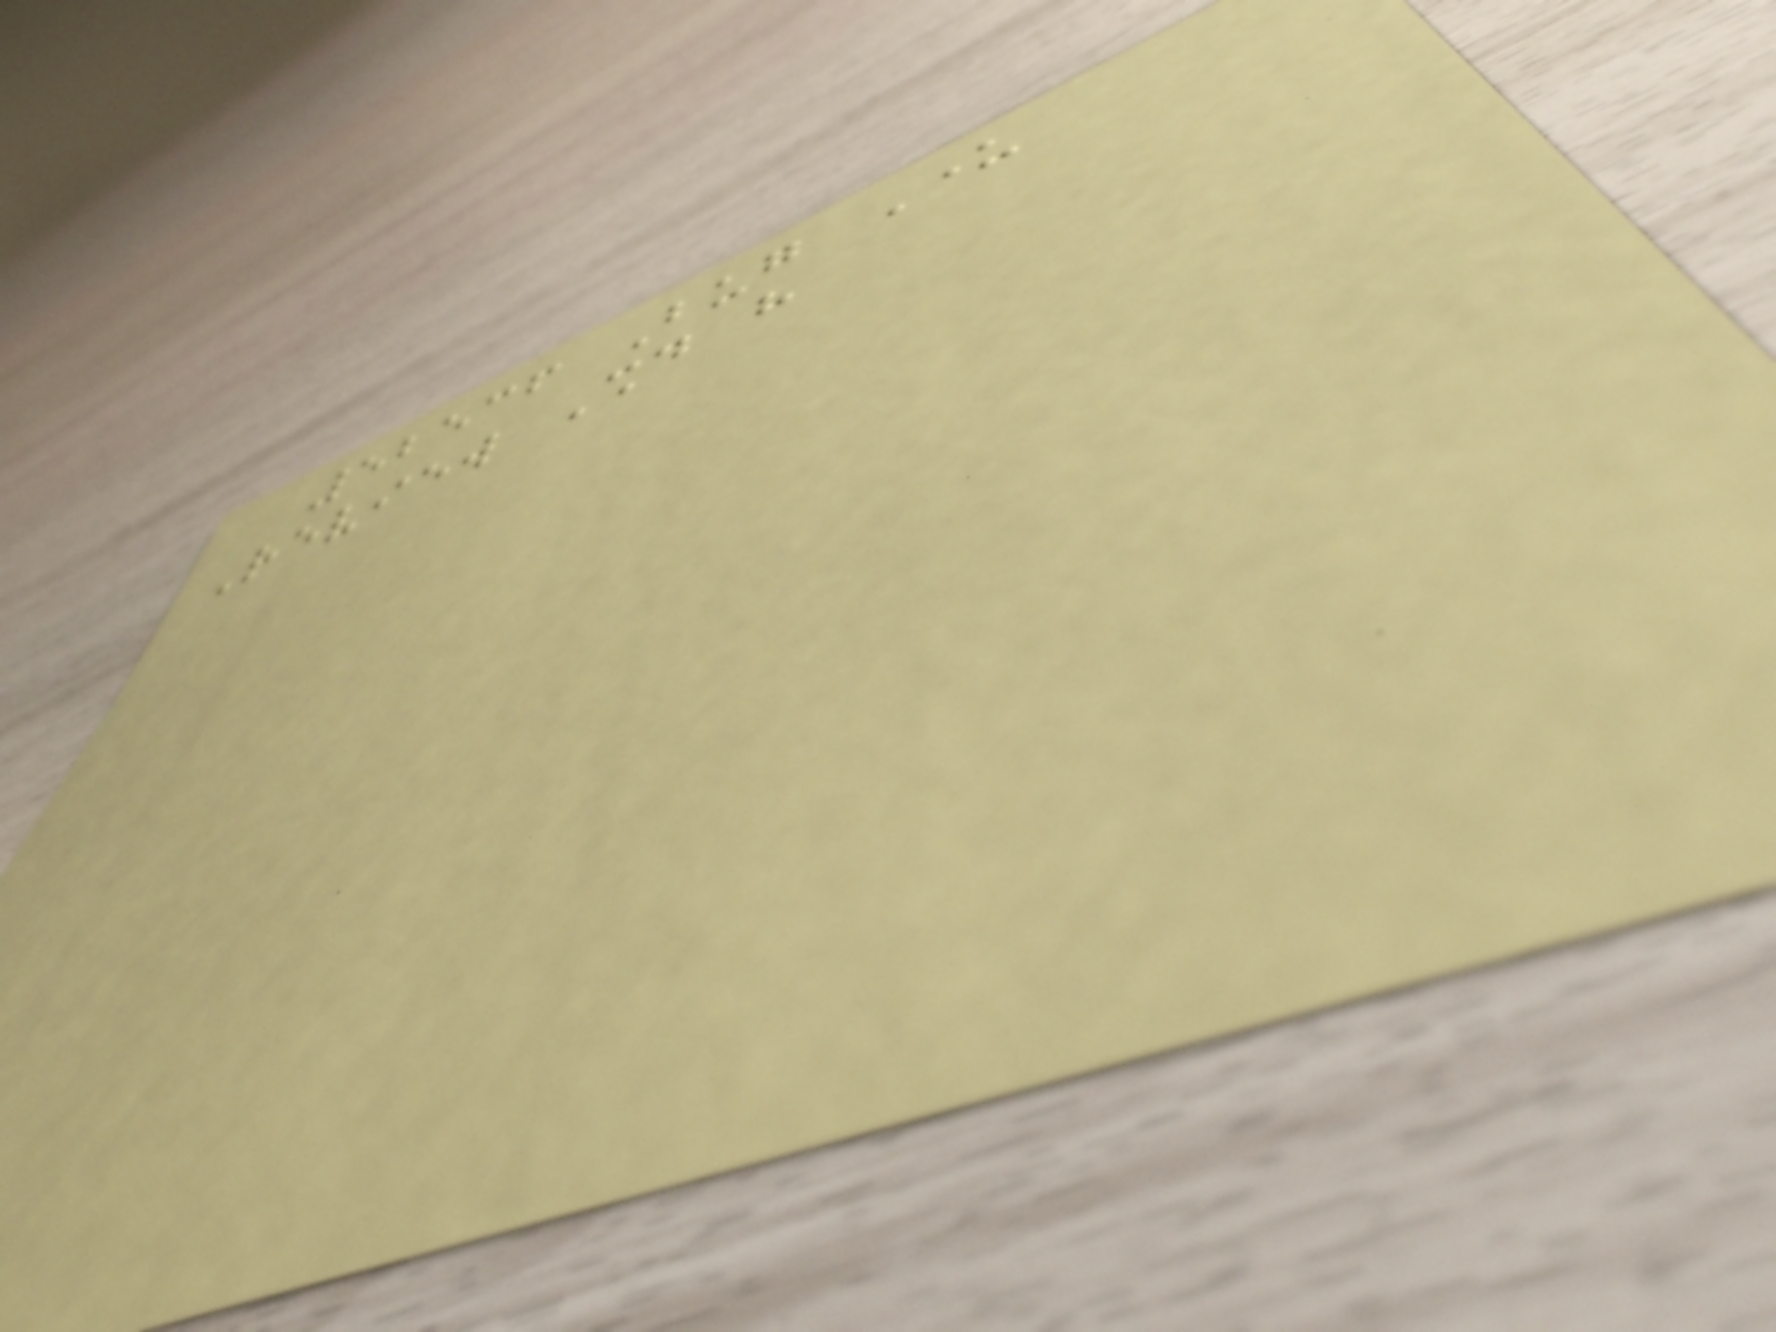52536 Bug Under
Review Should have
